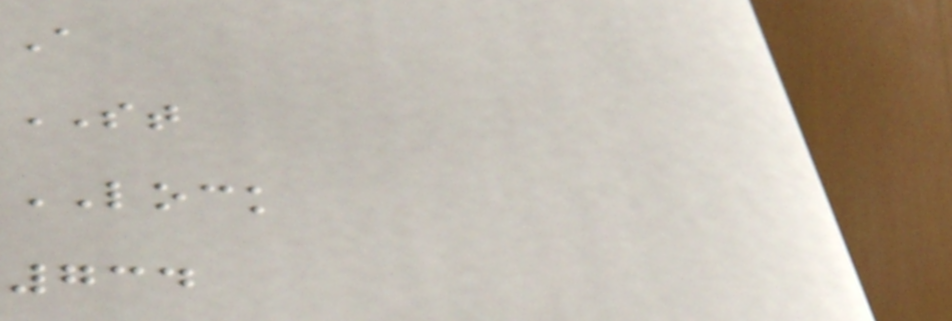A
ST
LOCK
734
